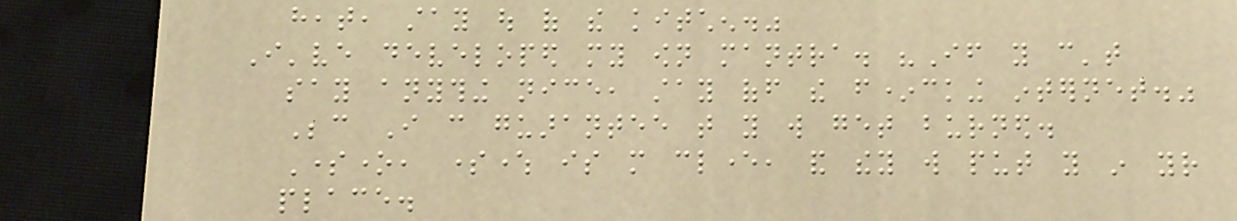heat, stay out of the kitchen."
I've developed my own mantra. "If you can't
say anything nice, stay off the f*cking internet."
Because I can guarantee that you will get burned.
Someone, somewhere is more clever, and they will put you in your
place.
